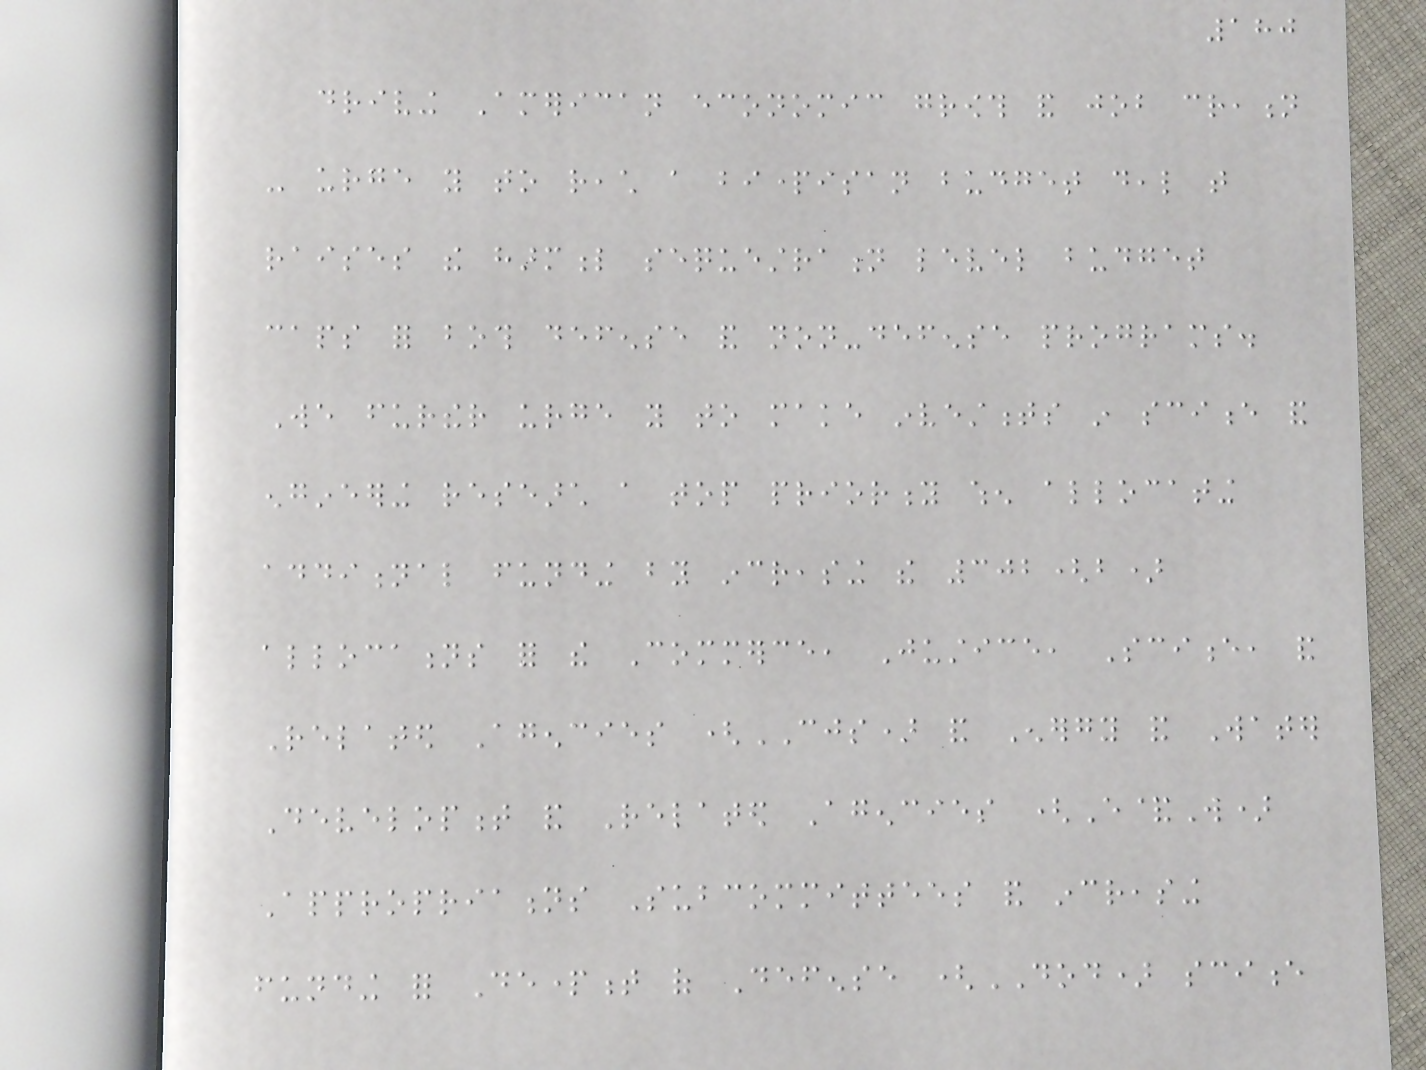180
driving American economic growth and job creation
- urge you to reach a bipartisan budget deal that
raises the harmful sequestration level budget
caps for both defense and non-defense programs.
We further urge you to make investments in science and
engineering research a top priority when allocating
additional funding by increasing the 302(b)
allocations for the Commerce, Justice, Science, and
Related Agencies (CJS) and Energy and Water
Development and Related Agencies (E&W)
Appropriations Subcommittees and increasing
funding for Department of Defense (DOD) science
